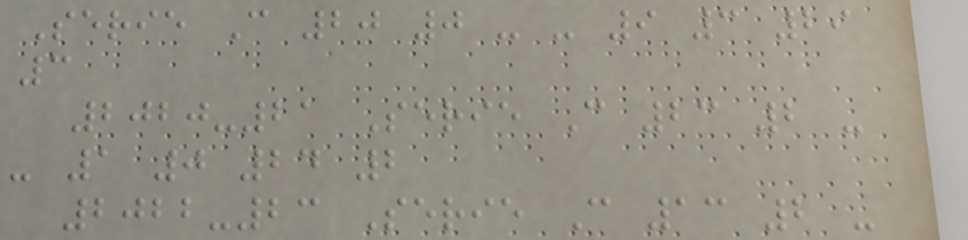Serie C 20 0 - - 9 3 29
3
2020-21 Serie C 23 2 -
- 1 0 24 2
2022-23 Serie C 13 2 -
